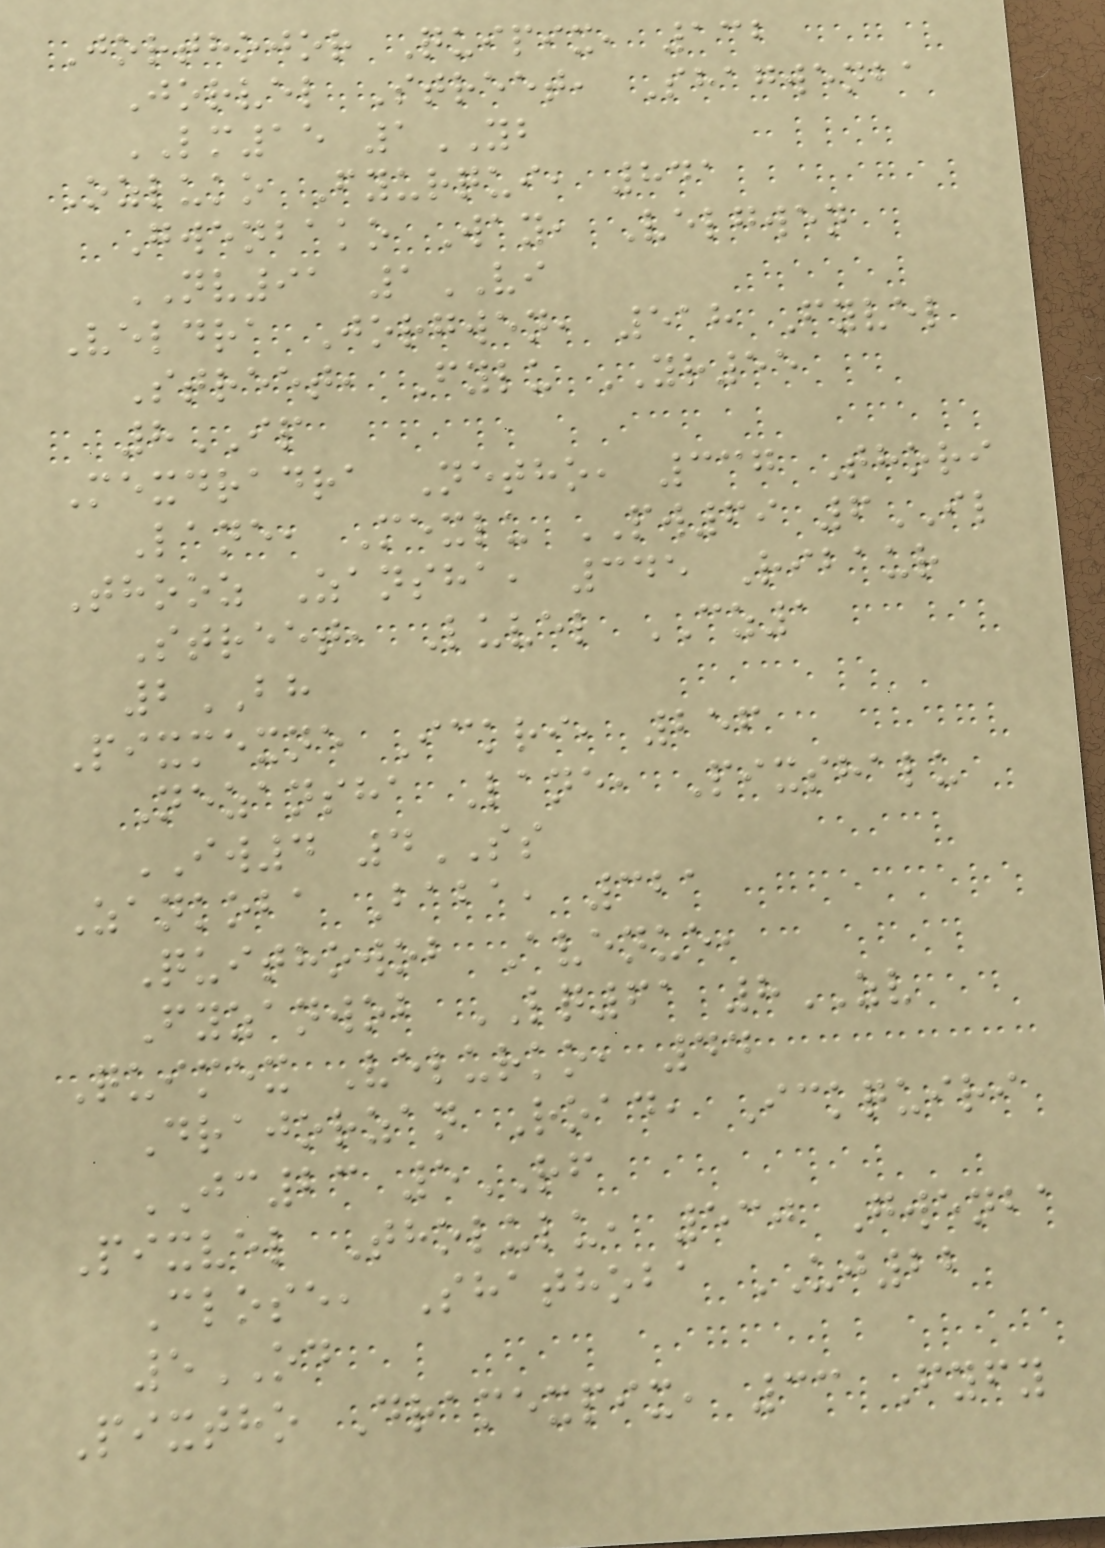Jorthojor Quipix, 132
Jorvel Street, Shagwenba
LM15 1YB
Ozluko Fyurqui, 841
Gwenbako Way, Velgwen
NV91 1VI
Veldra Jorgwen, 518 Fyvel
Street, Fylu YR55
8IP
Mexdradra Netho, 337 Thori
Lane, Mexlu PW69 6IL
Thooz Zansha, 345 Ribaur
Street, Luvel CZ1
2BH
Pixmexne Ickri, 256
Nezansha Lane, Pixshalu
IW4 4SS
Zankoba Baba, 321
Quithowob Avenue,
Fyzanwob LQ61 8ZV
Quimex Velurko, 44
Drajorzan Road, Ickquiri
JC23 5RF
Pixvel Tholulu, 530 Gwenba
Close, Shathoba UJ22
5OD
Pixtho Dramexpix, 33 Fyfy
